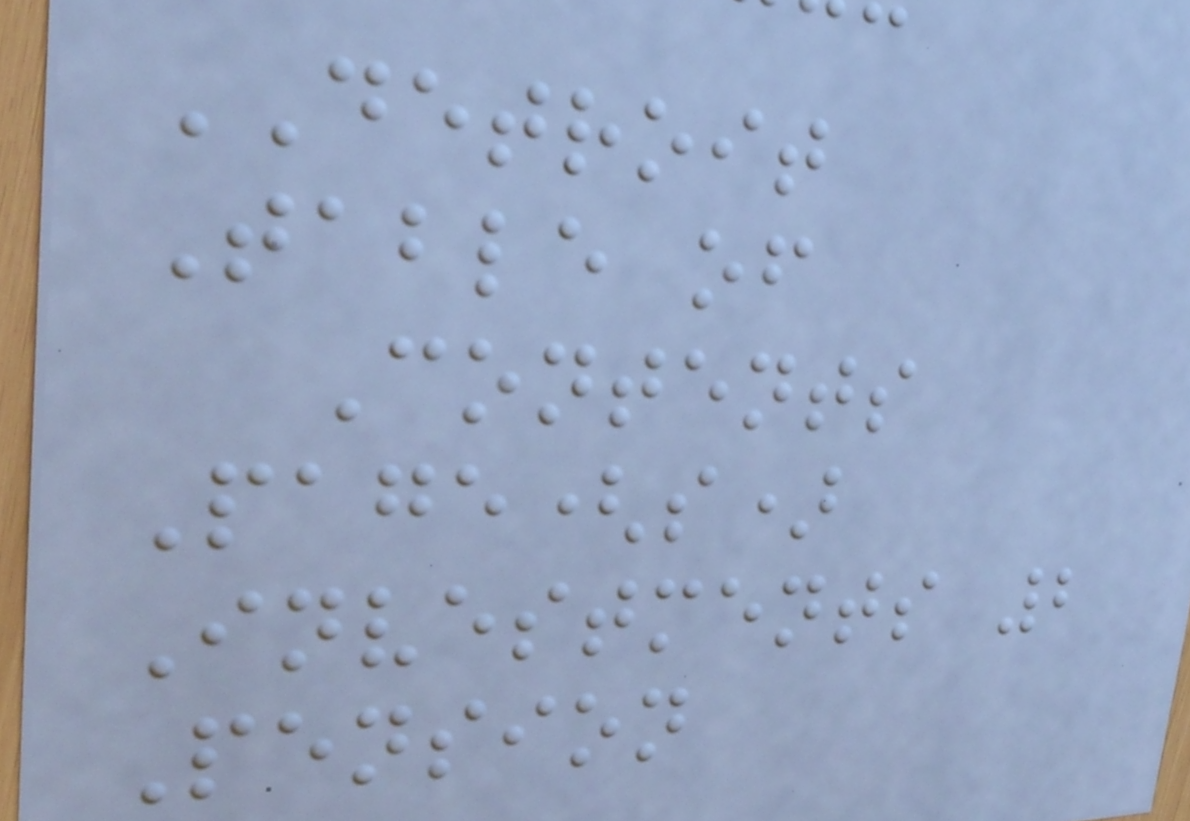DETROIT
Table of
Contents
Page(s)
Investments 2
Pension
